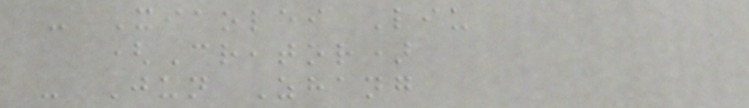- Xiaolei Liu
(Creator)
- Jun Zhang
